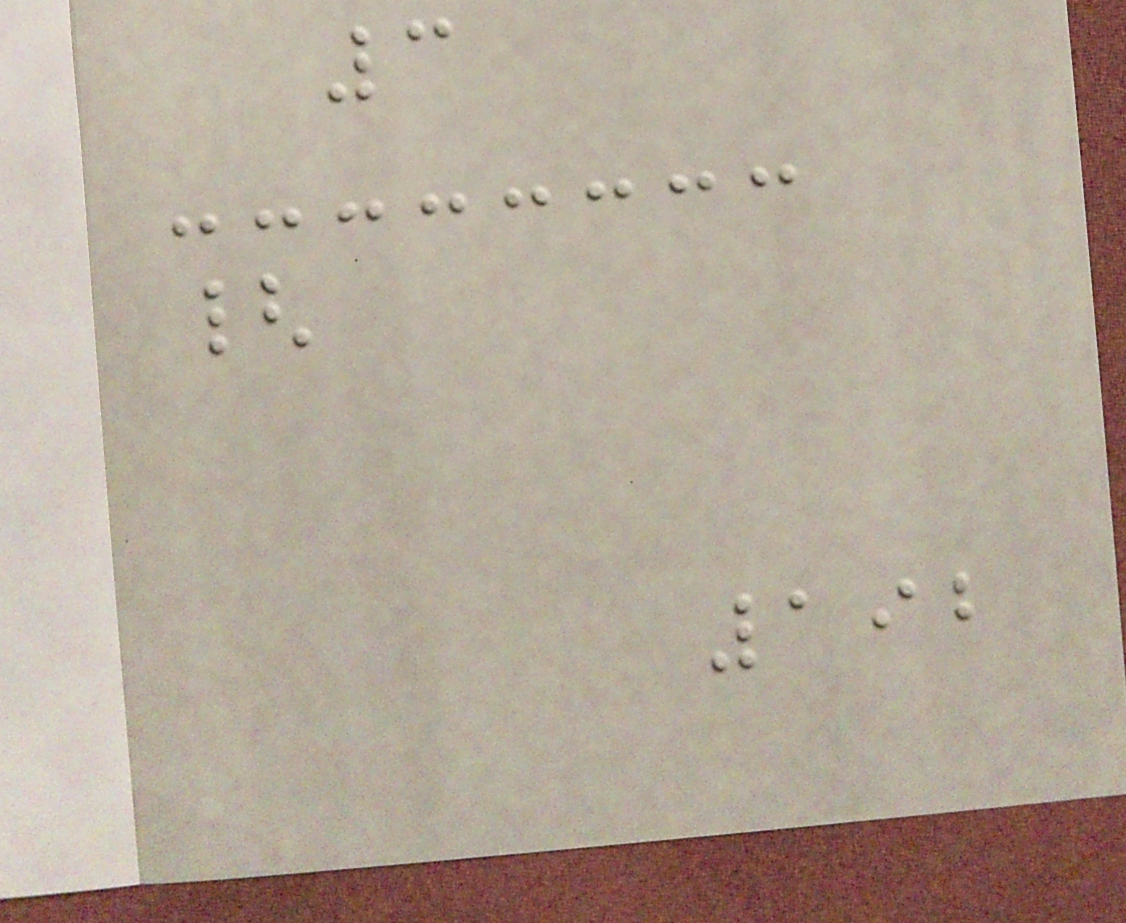3
{
192
